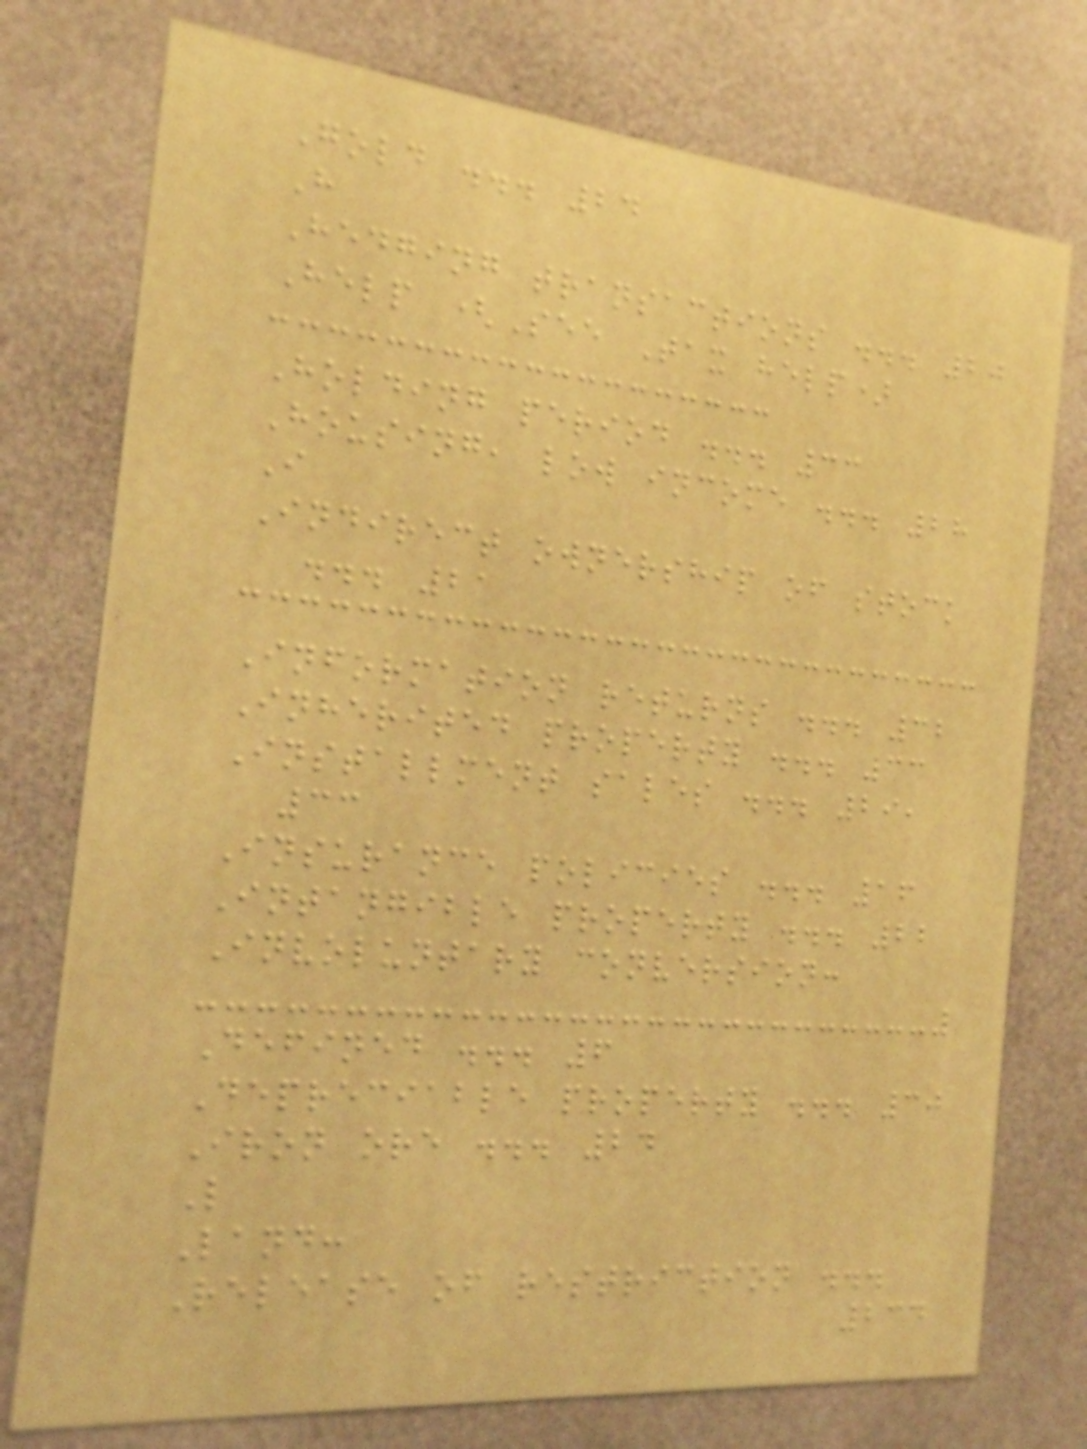Gold ... 24
H
Hedging transactions ... 20
Help (See Tax help)
Holding period ... 33
Housing, low income ... 28
I
Indirect ownership of stock
... 21
Information returns ... 32
Inherited property ... 33
Installment sales ... 29,
33
Insurance policies ... 16
Intangible property ... 22
Involuntary conversion:
Defined ... 6
Depreciable property ... 30
Iron ore ... 24
L
Land:
Release of restriction ...
234
